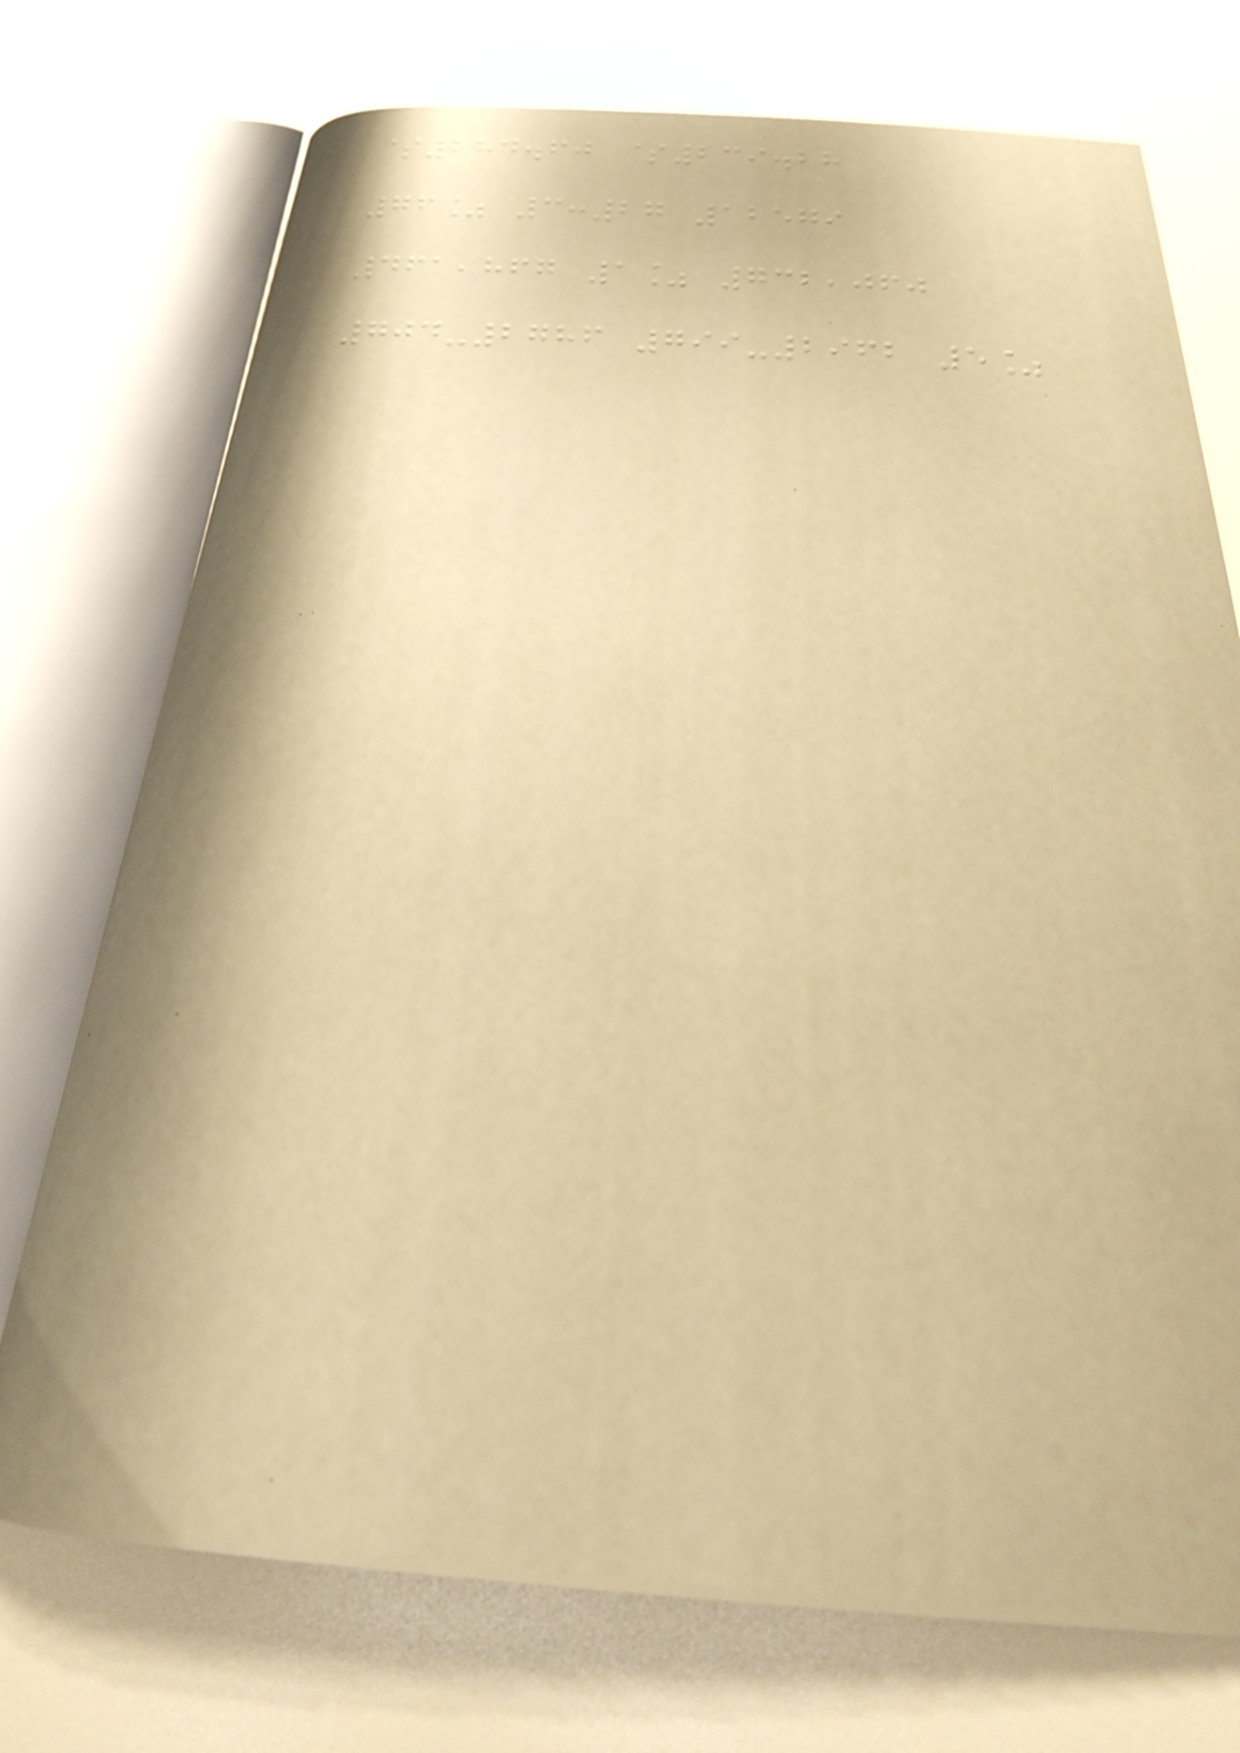$284.60 $239.28
76% 3:27 12579
461,867 1% 732,060
704-2786 799-2962 5%
